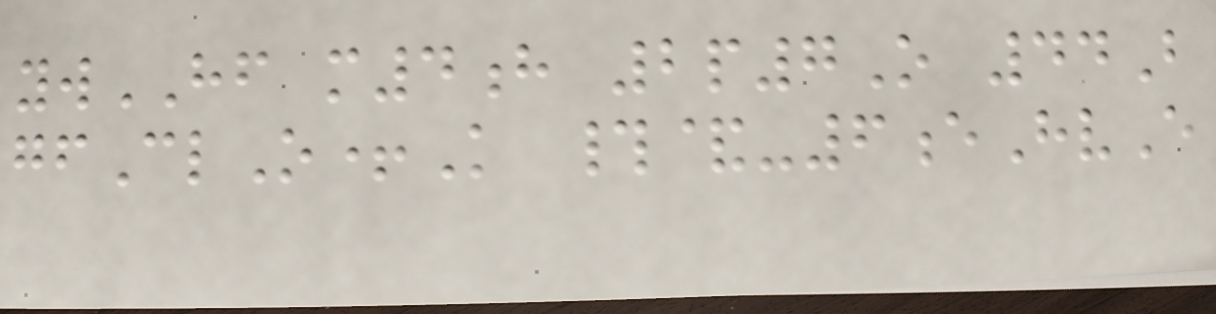ywHF m4h 2p7O 44B
gfClO+K #&-6eHvE
